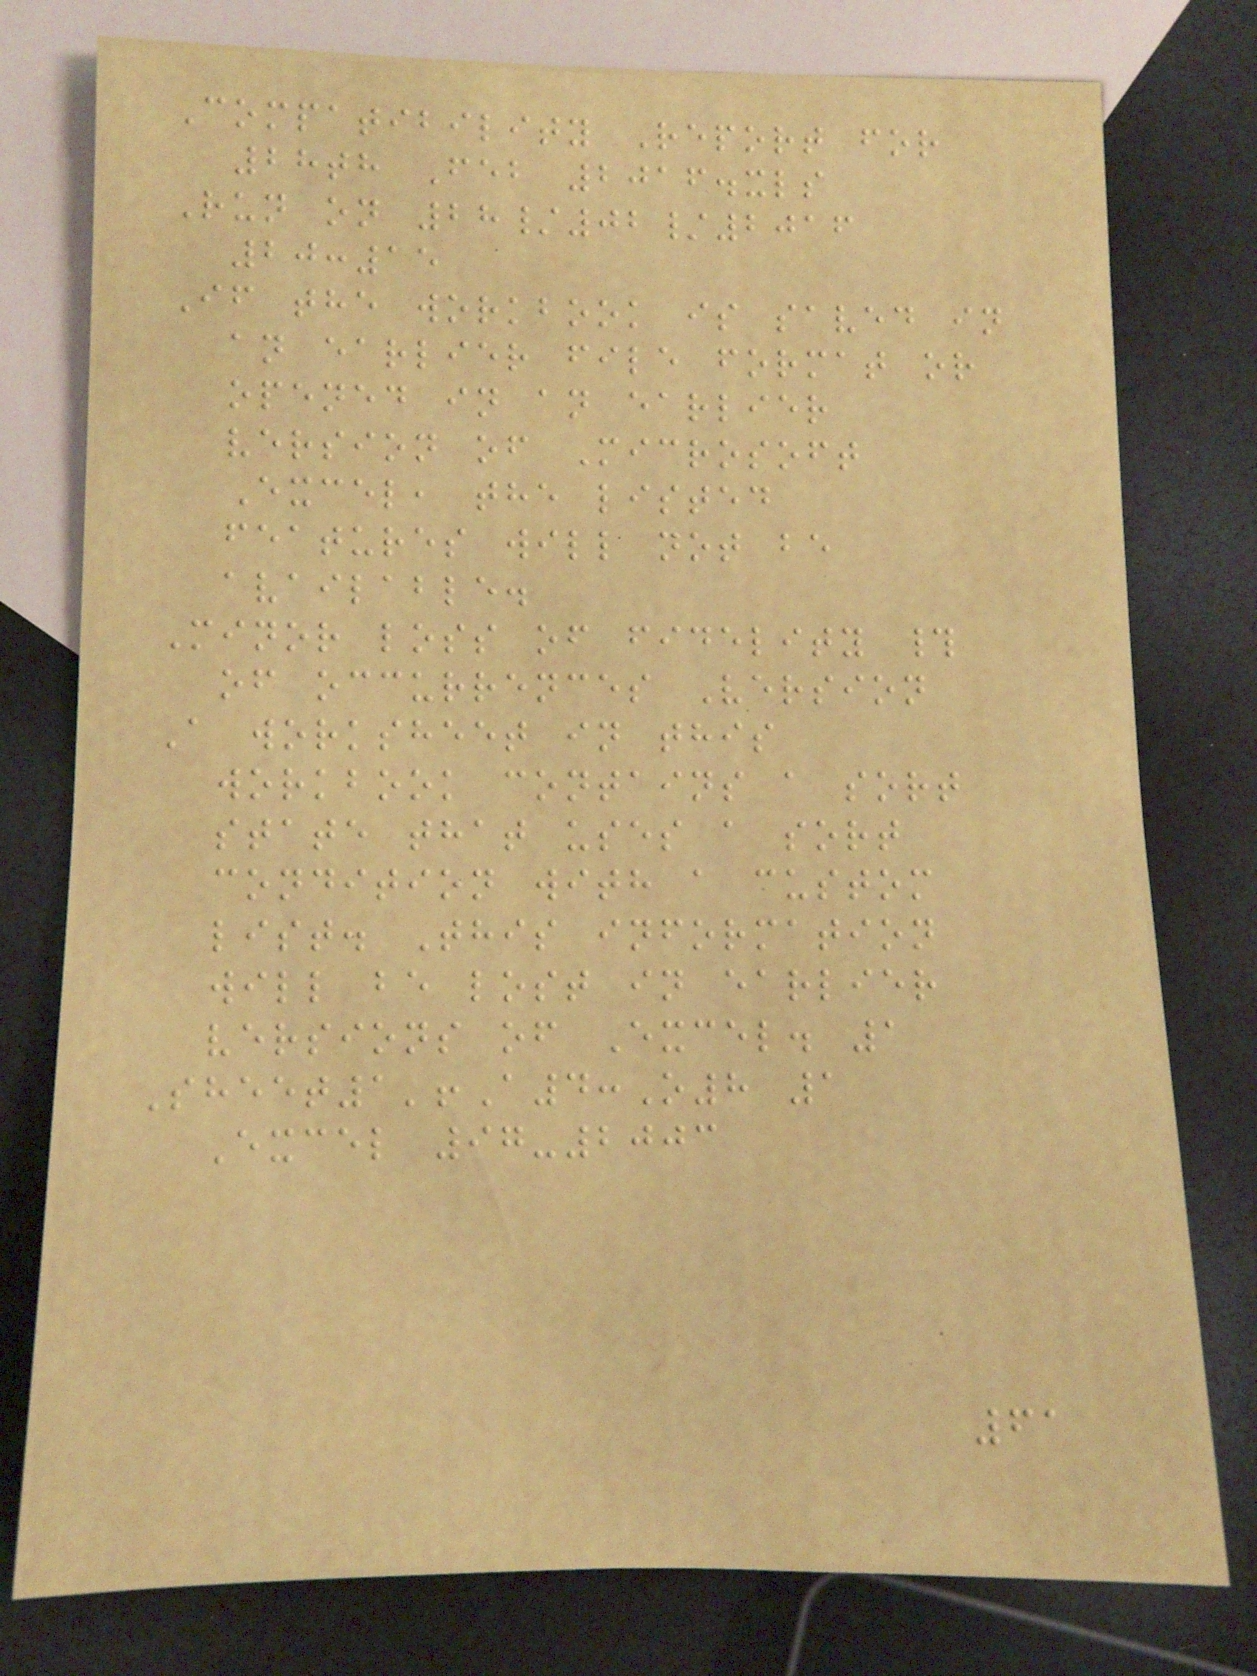Compatibility Report for
28th Feb 2016.xls
Run on 28/02/2016
20:15
If the workbook is saved in
an earlier file format or
opened in an earlier
version of Microsoft
Excel, the listed
features will not be
available.
Minor loss of fidelity #
of occurrences Version
A worksheet in this
workbook contains a sort
state that uses a sort
condition with a custom
list. This information
will be lost in earlier
versions of Excel. 1
Sheet1'!A4:O8 1
Excel 97-2003
61
